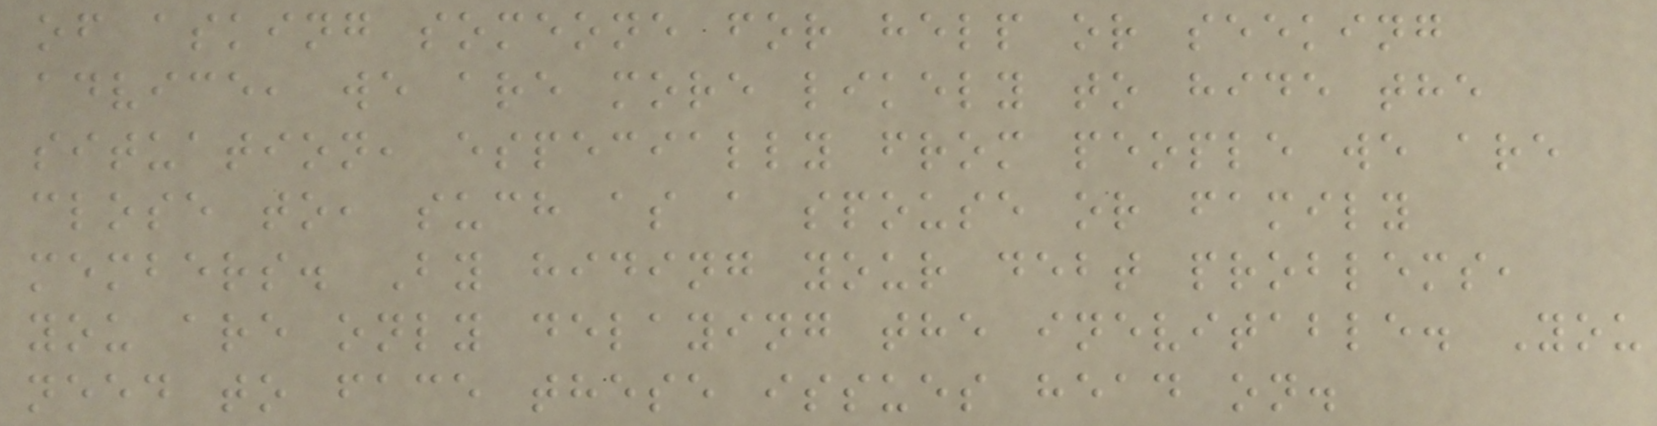of asking someone for help or seeking
advice, we are more likely to hide the
situation, especially from people we are
close to, such as a spouse or family
members. By hiding your debt problems,
you are only delaying the inevitable. You
need to face these issues head on.
